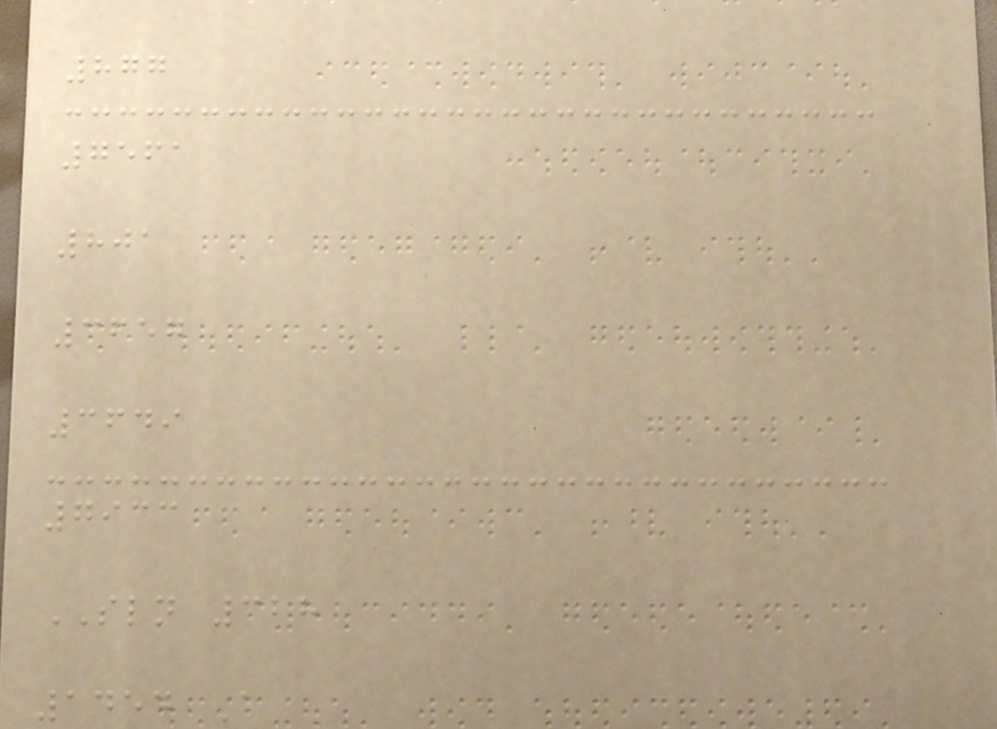877
7561
801
3657
3649
7933
SLN 328
1454 A
